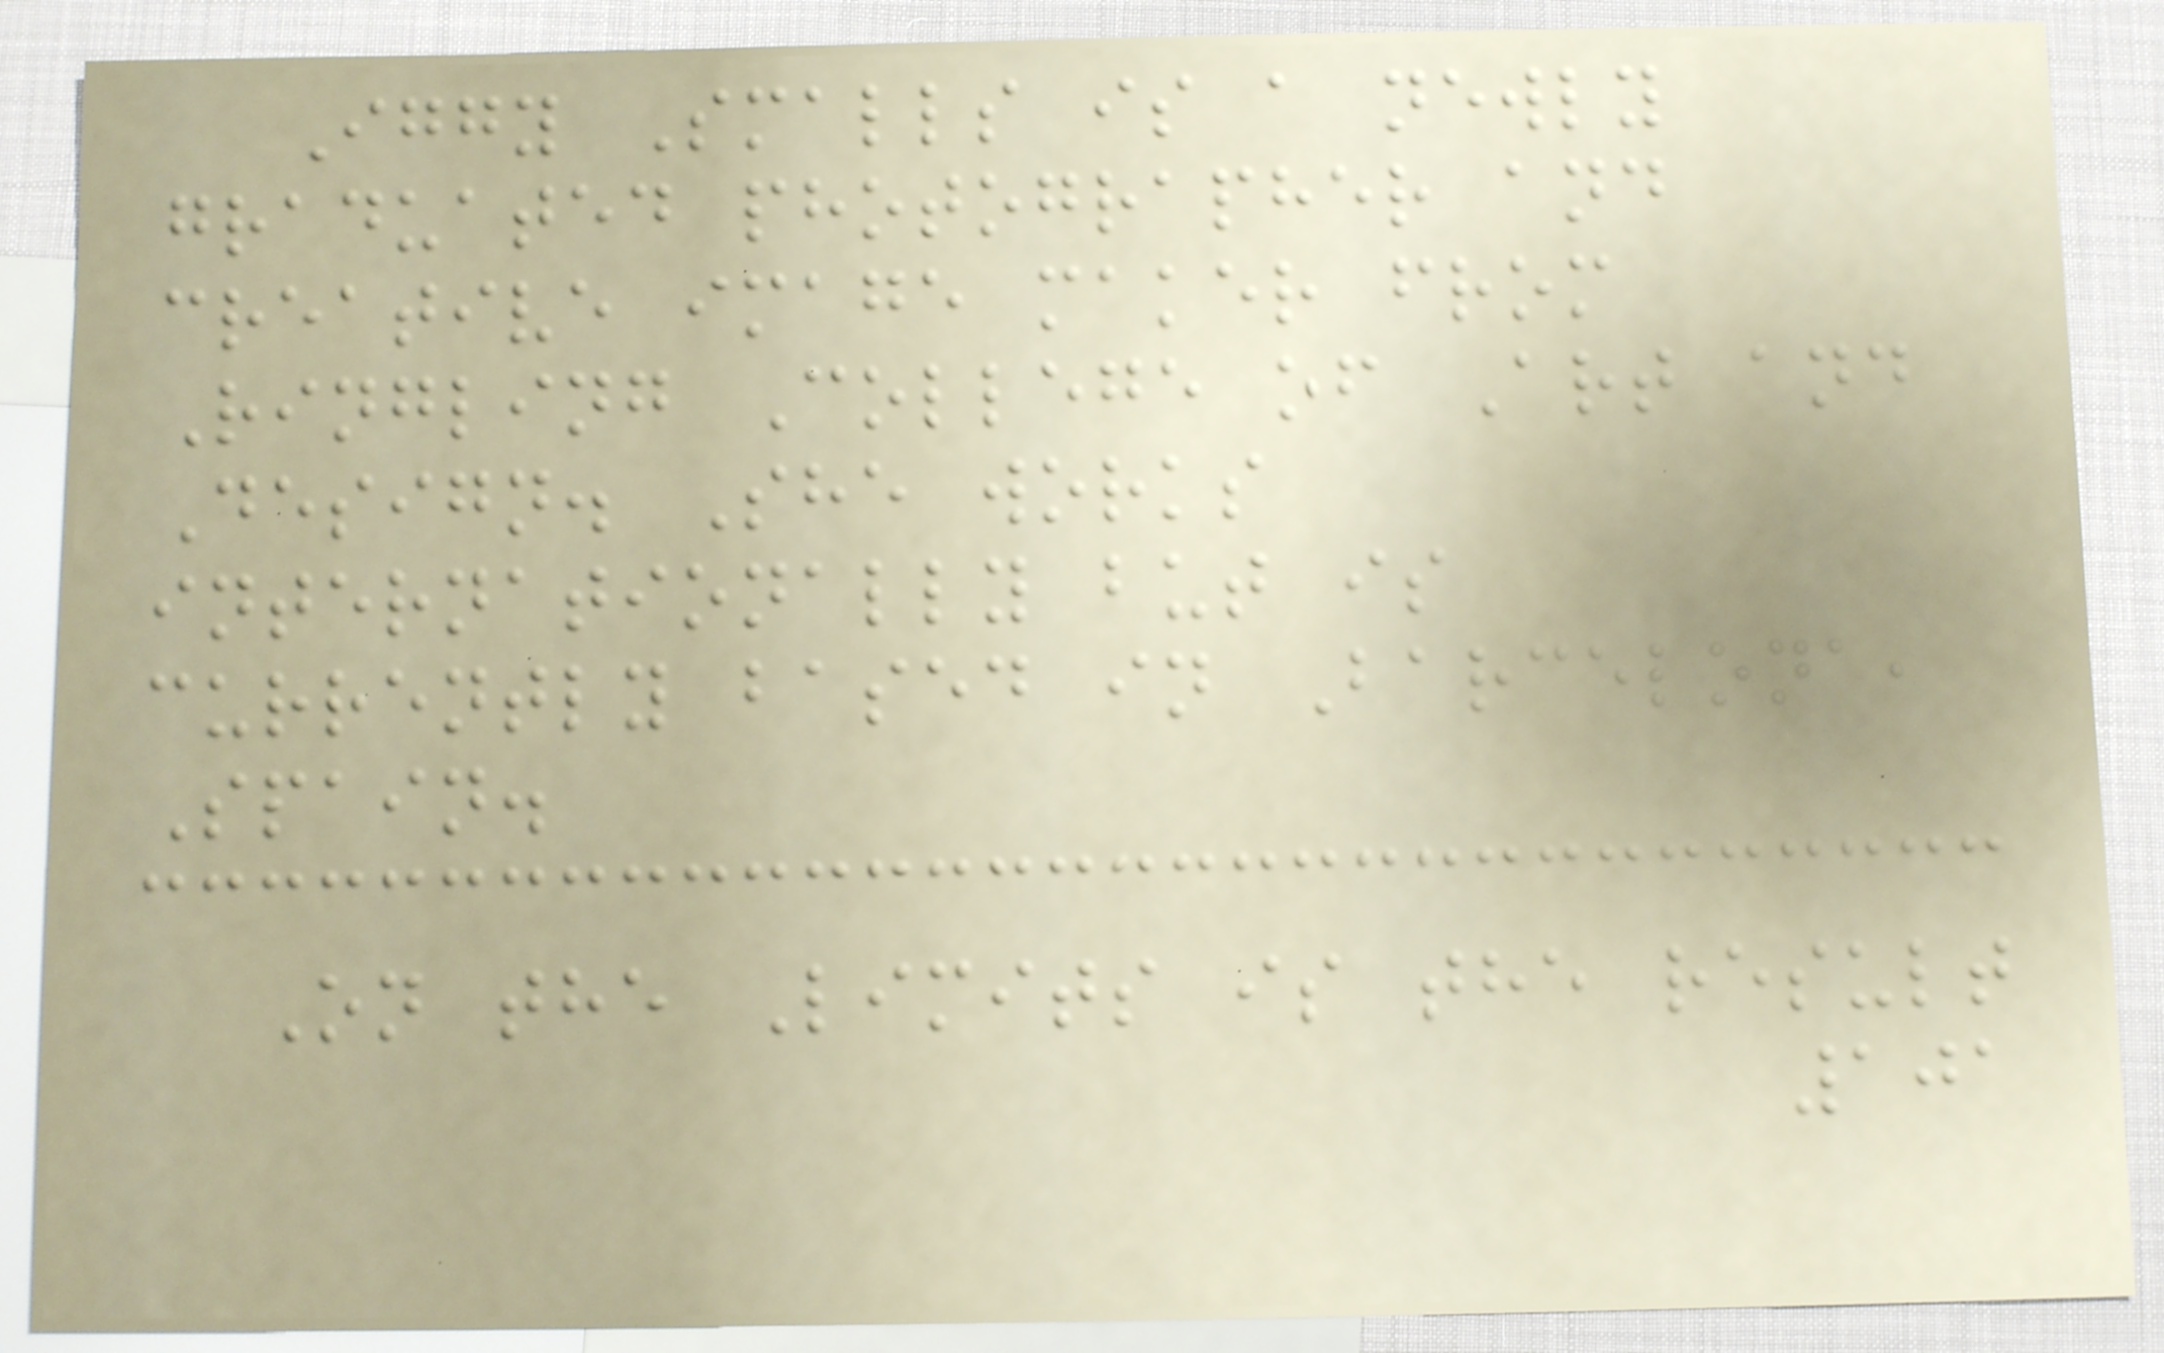Iggy Smalls is a newly
graduated photographer and
creative image maker from
Ringling College of Art and
Design. She works
internationally but is
currently based in Barcelona,
Spain.
On the Limits is the result
101
